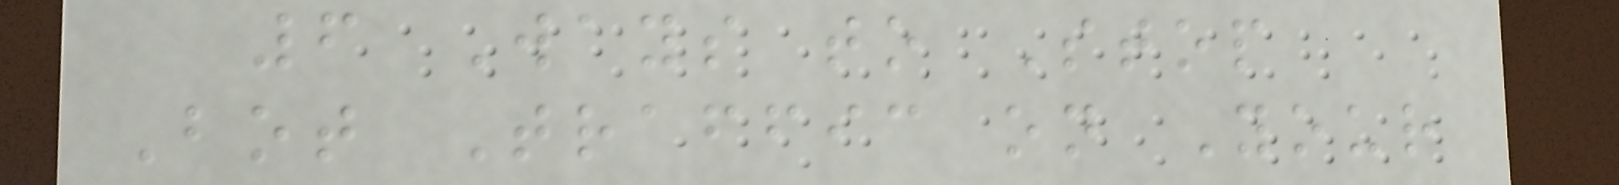6 Ways to Stop
Bot Traffic on Your
